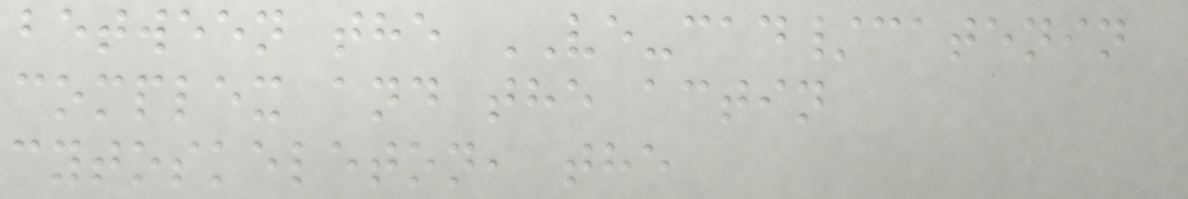between the VE-cad/catenin
complex and the actin
cytoskeleton, the
